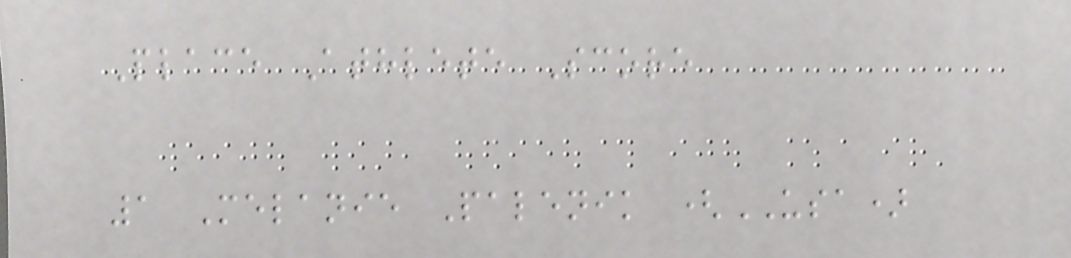Place Athlete Score
1 Melanie Palenik (USA)
